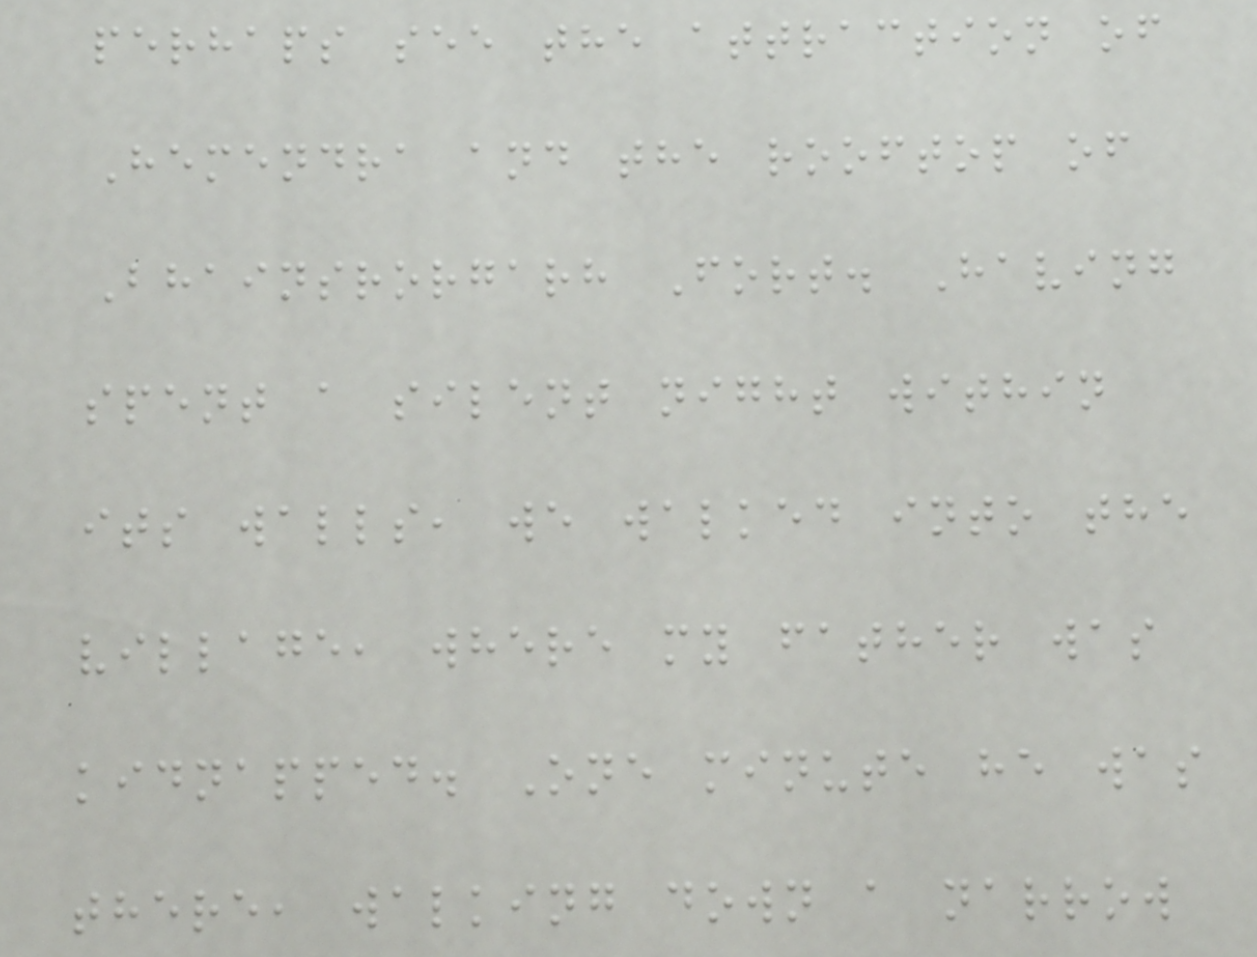perhaps see the attraction of
Hemendra and the rooftop of
Bhainsrorgarh Fort. Having
spent a silent night within
its walls, we walked into the
village, where my father was
kidnapped. One minute he was
there, walking down a narrow
